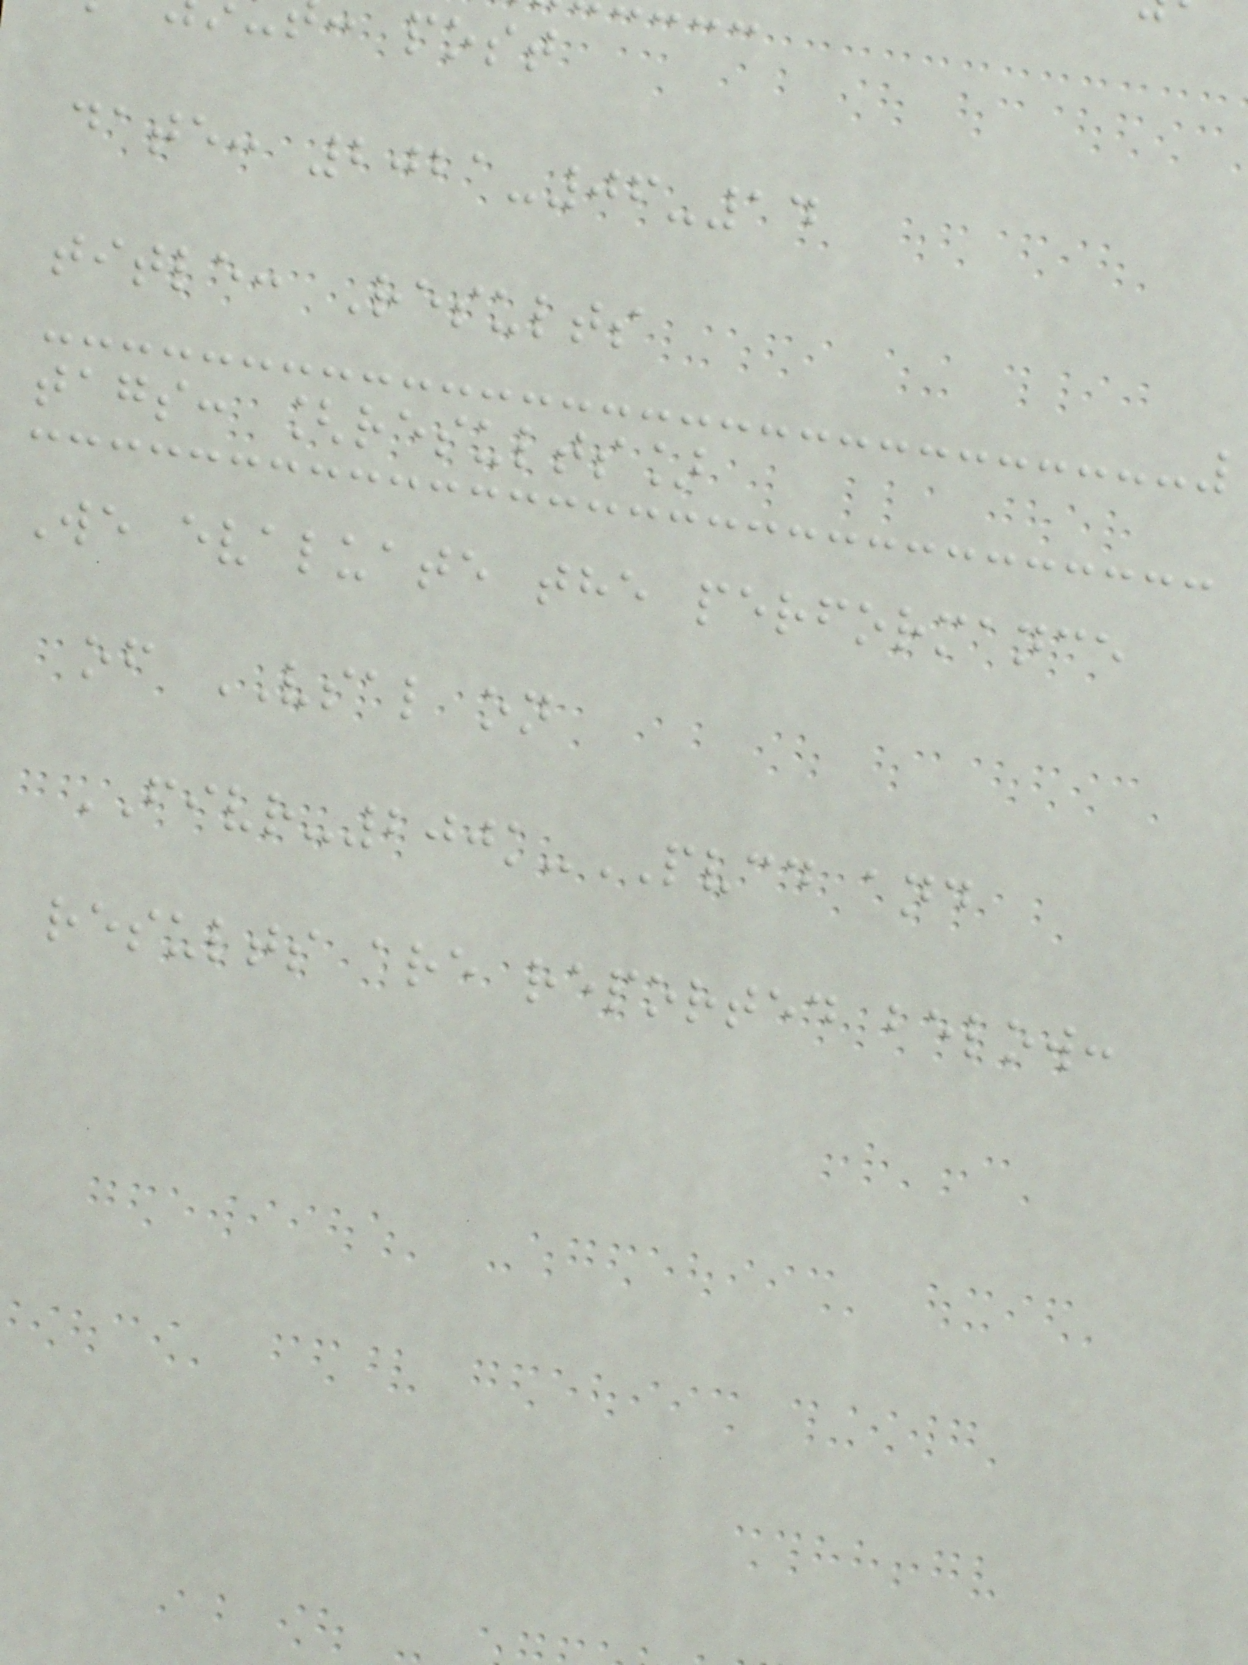post
date: 2021-06-14
title: Results
tags: [results]
We evaluate the performance
of VSAL on
FIVR-200k-PVCD and
results are reported below:
